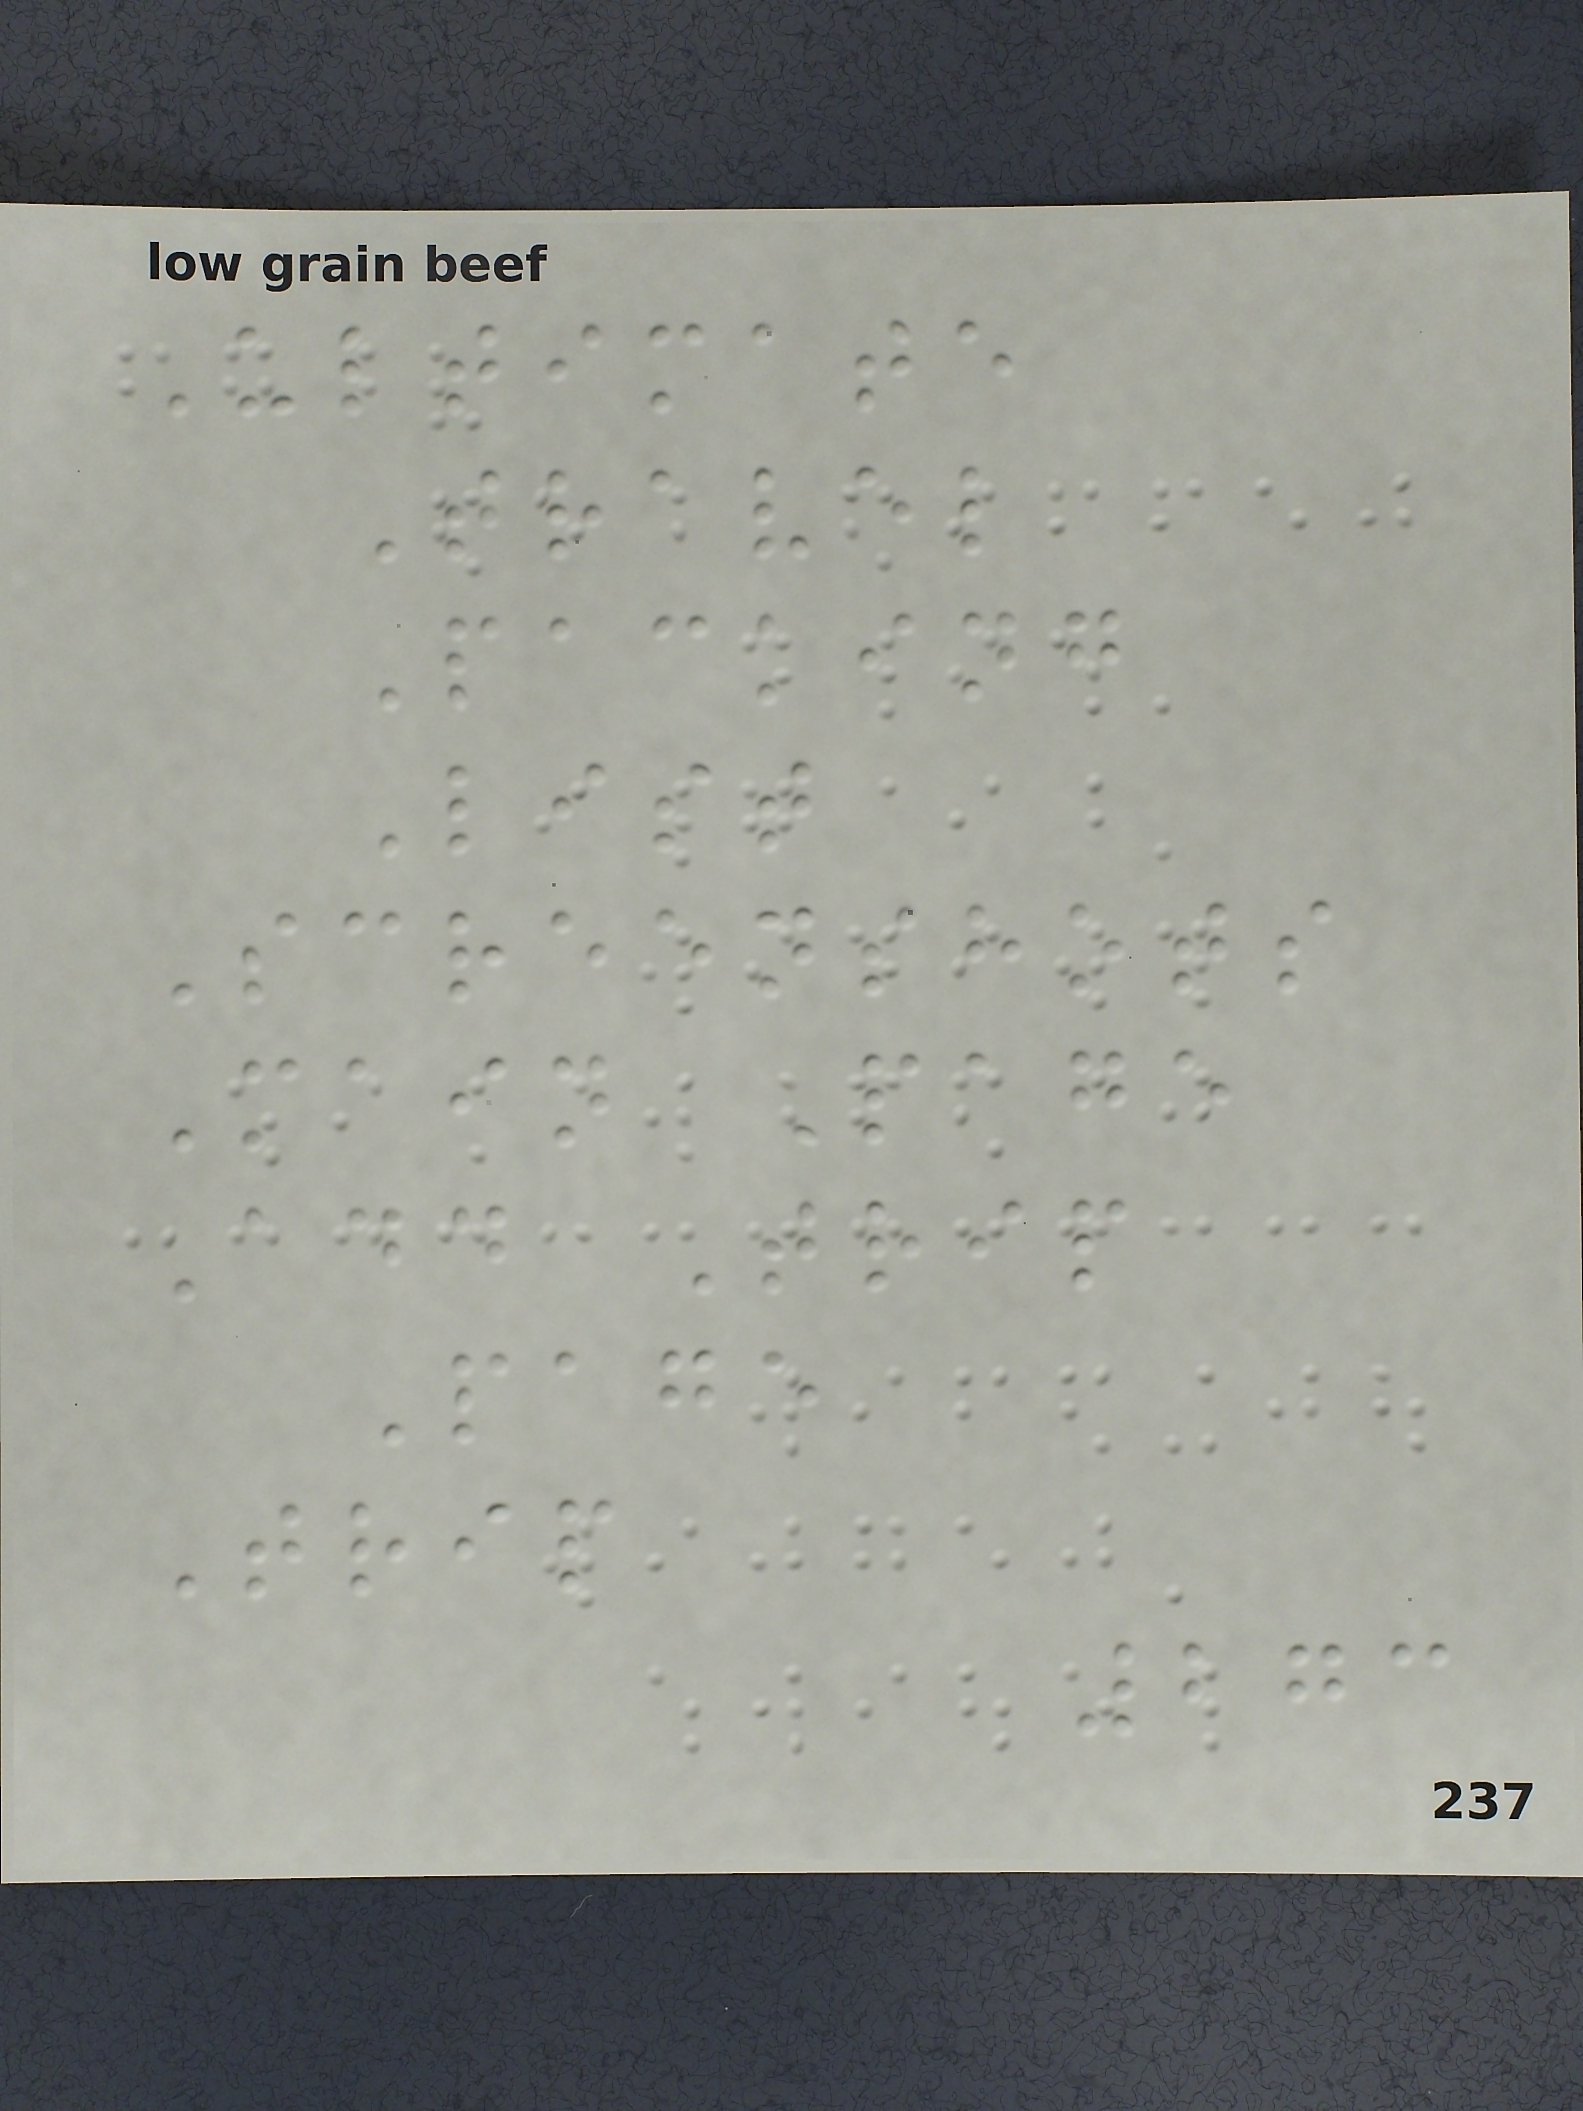Ultimate
Travel
Packing
List
Screenshots
Main Page
Add Trip
Page
Trip
273
